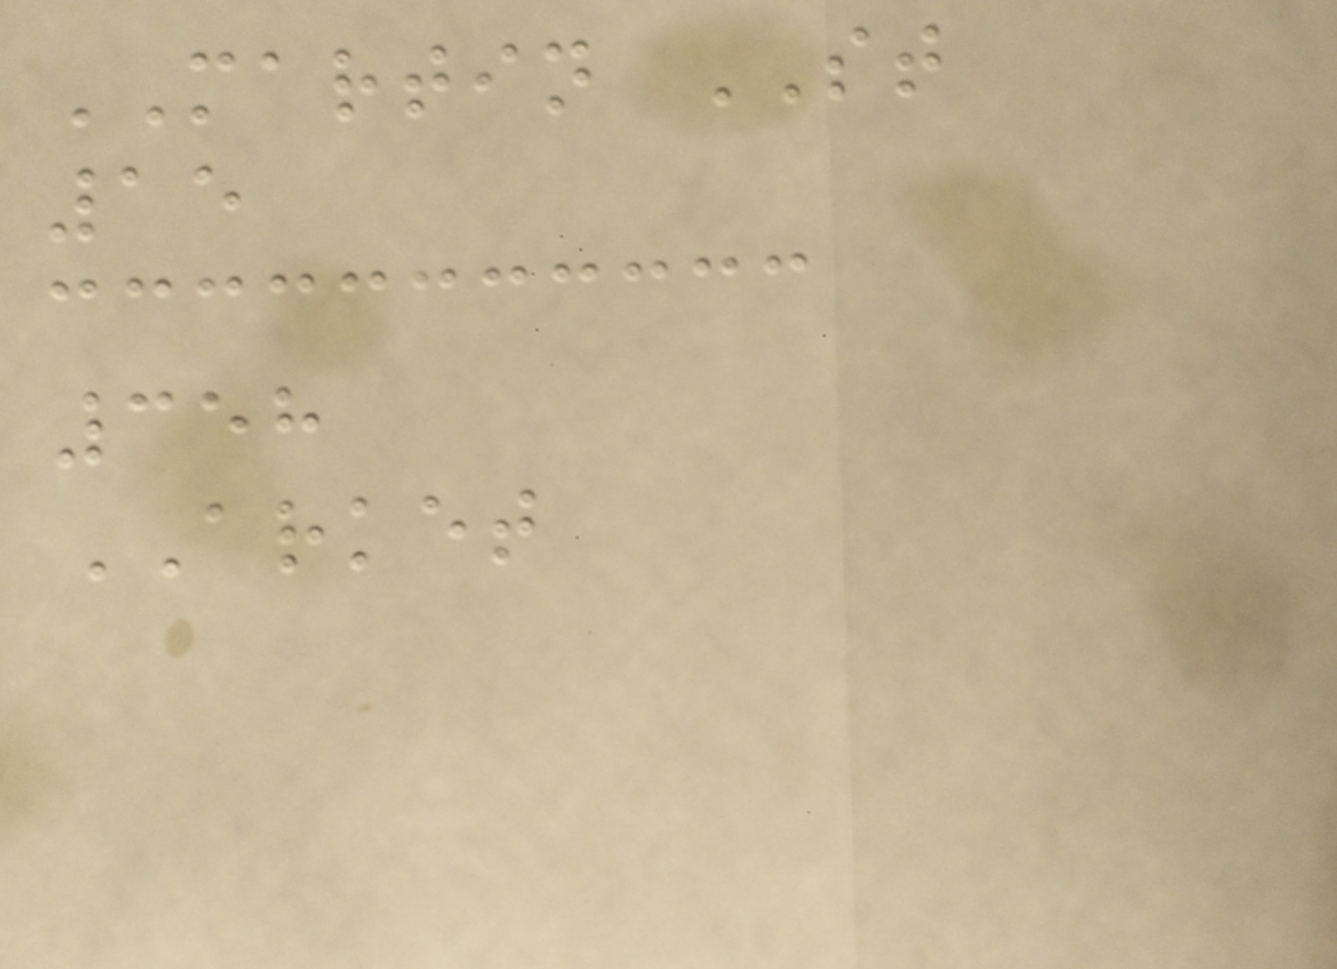MARTIN ST
15
358
ARKET
